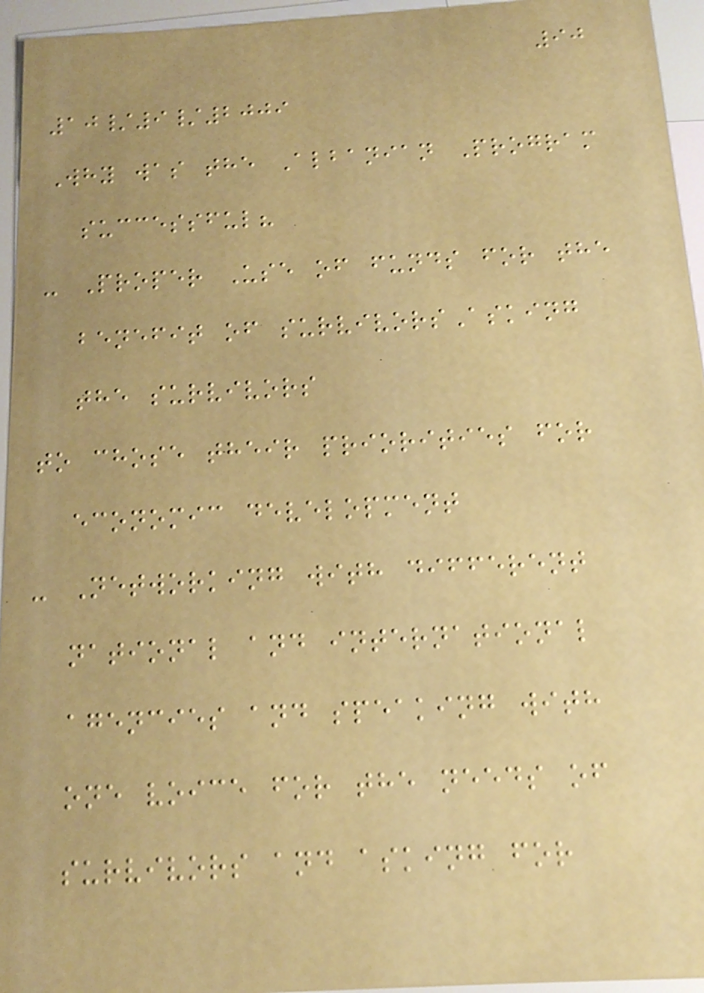90
10/9/2009
Why was the Albanian Program
successful?
- Proper Use of funds for the
benefit of survivorsAsking
the survivors
to chose their priorities for
economic development
- Networking with different
national and international
agencies and speaking with
one voice for the needs of
survivors and asking for
